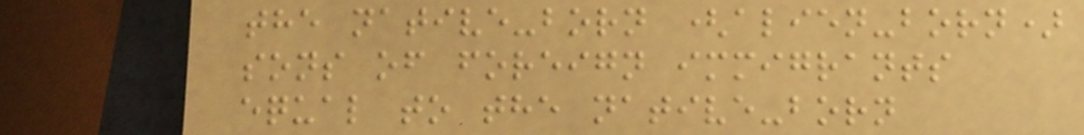the native-born (alien-born)
sons of foreign immigrants
equal to the native-born
